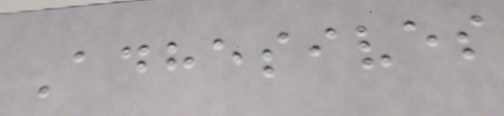Adhesives
